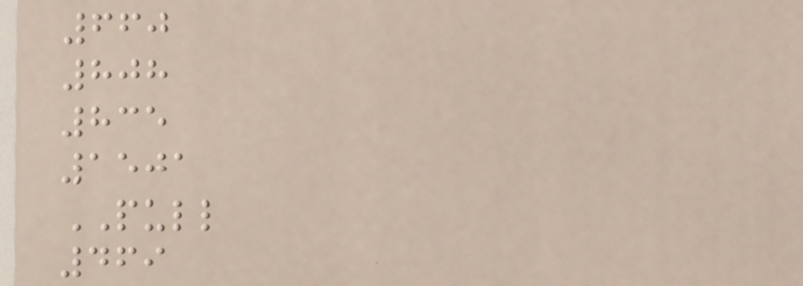660
808
835
1501
PULL
469
